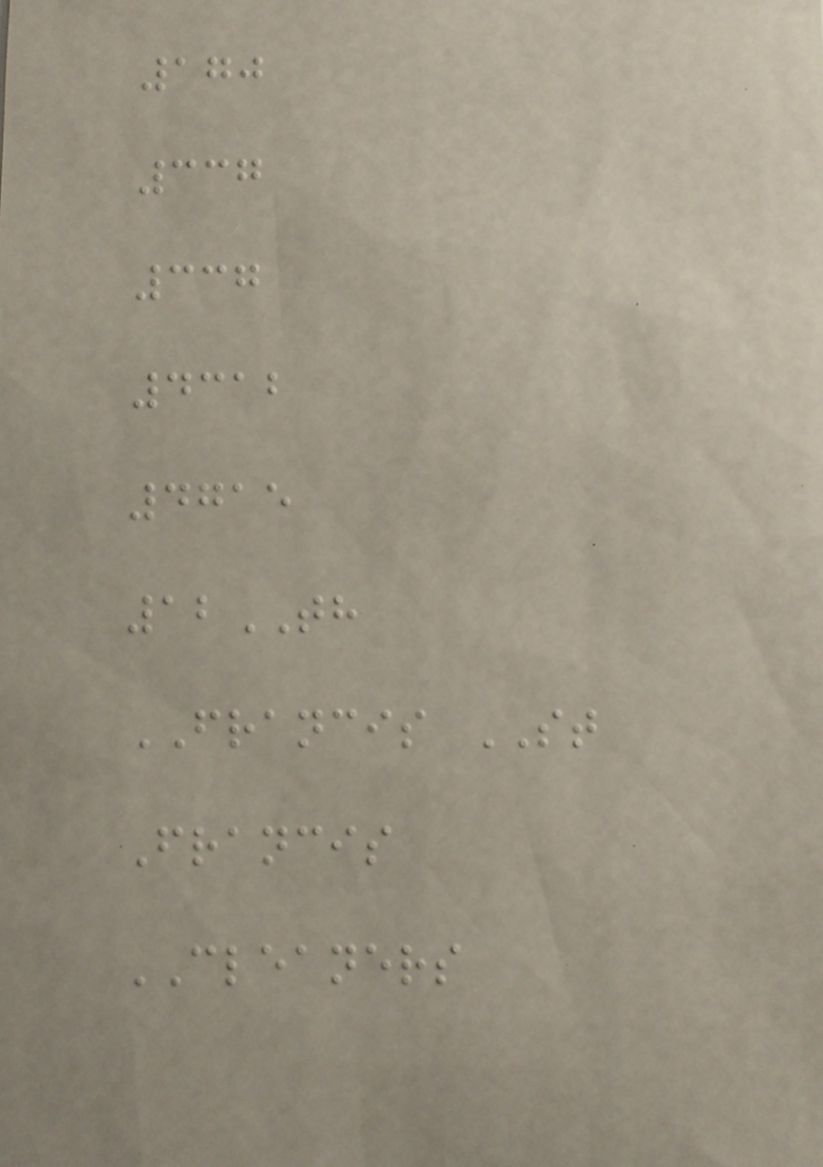170
337
337
4312
4715
12TH
FRANCIS ST
Francis
CLEANERS
